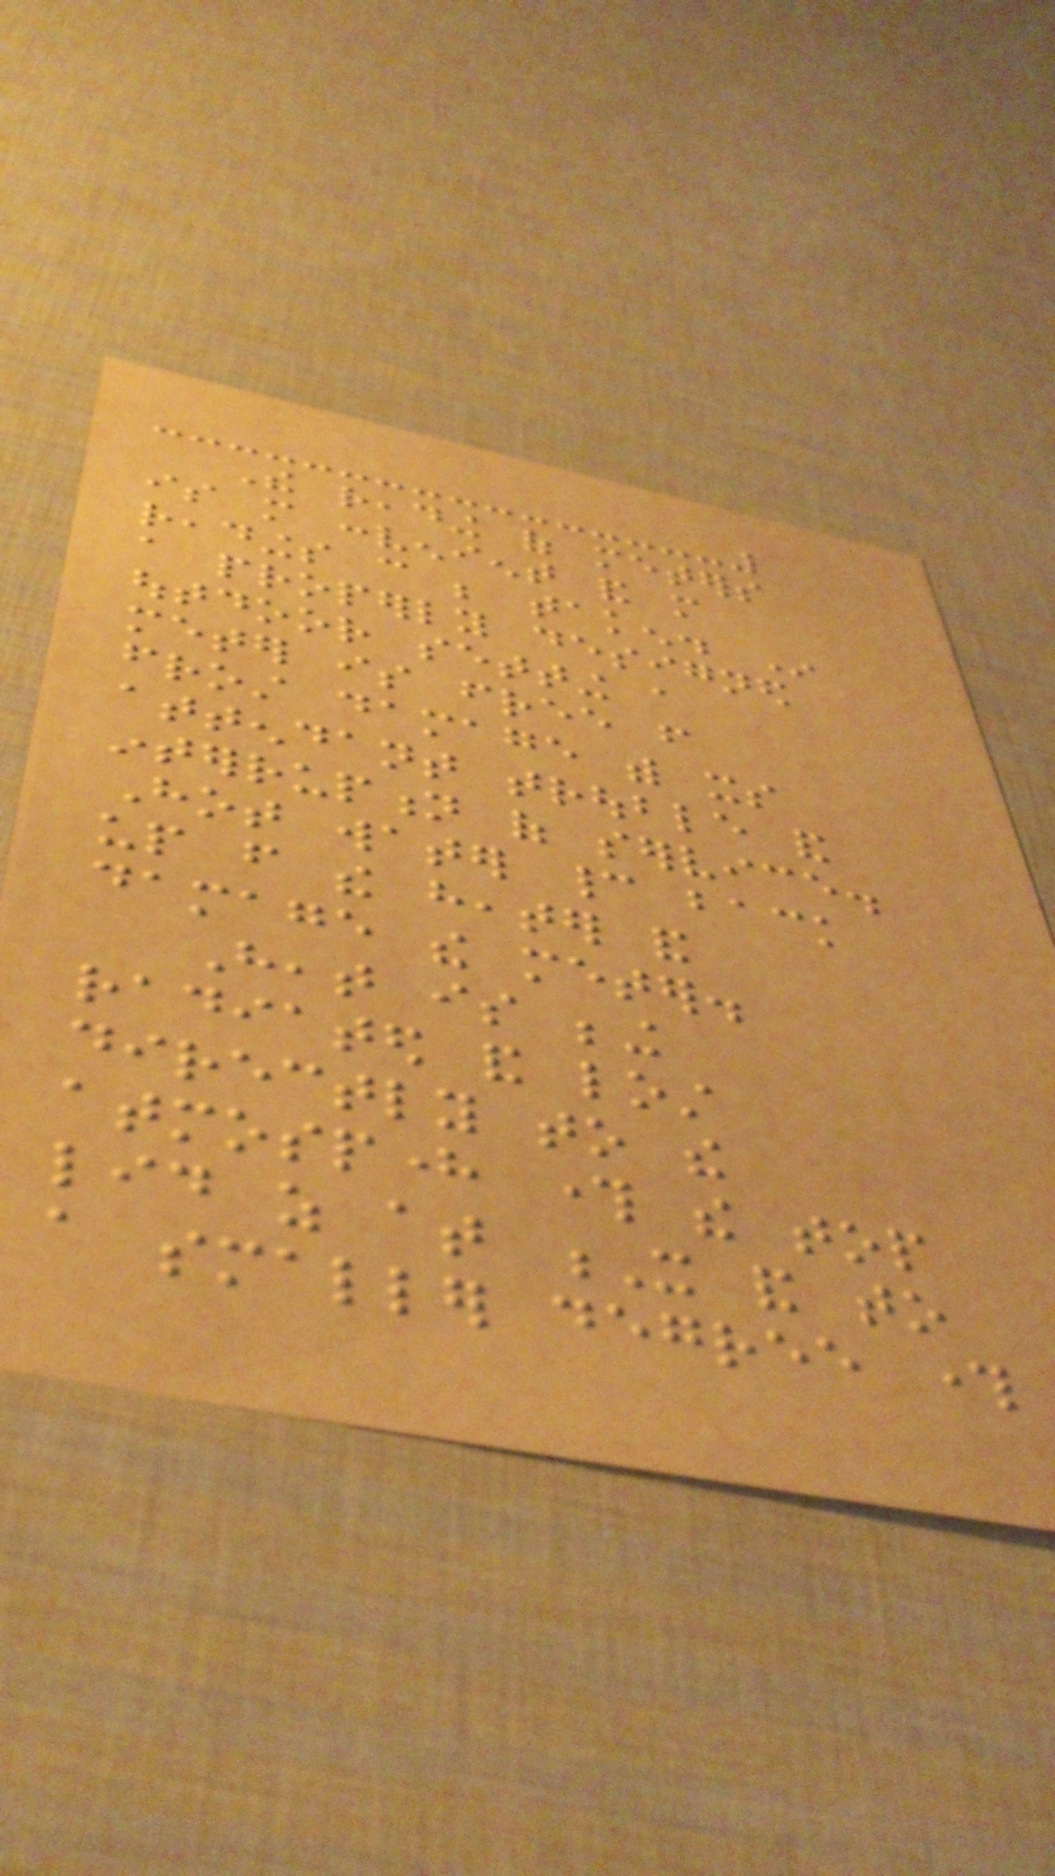The reading of meters
is more convenient and more
readings can be taken. In
a properly designed
outdoor setting a
meter is free from
frost damage with its
attendant trouble and
interruption of service.
Hot water cannot back
up from the heater and
damage the meter.
Heat is being
radiated and lost
directly to the
atmosphere through the top
lid as at X and to
a smaller degree through
